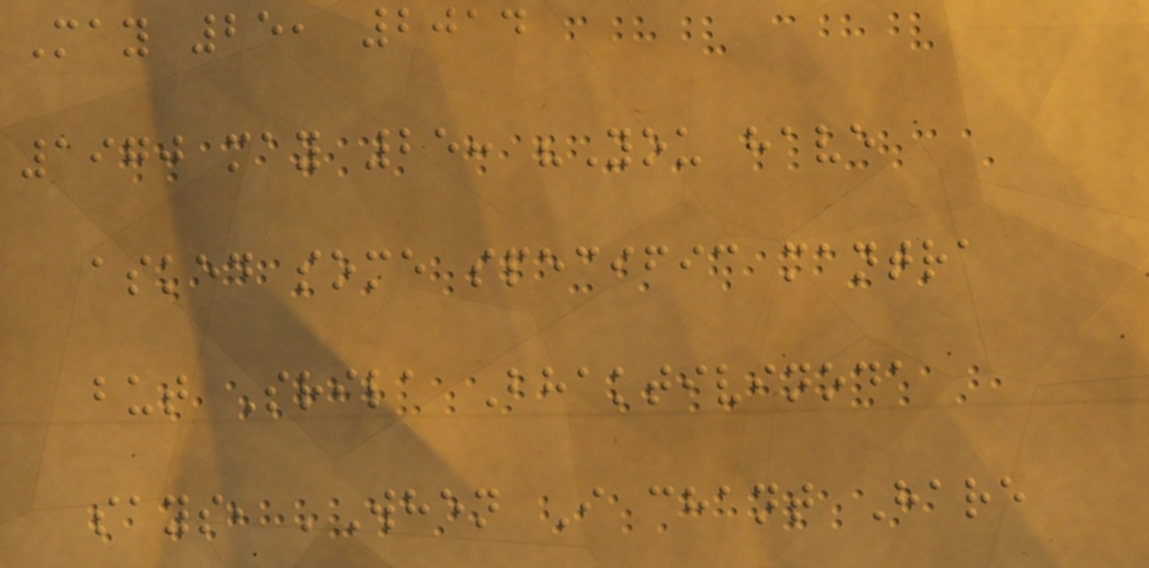May 25, 2014
1970 may 25: "You have
asked some specific mantra
but Srila Bhaktivinoda
says, 'When I chant Hare
